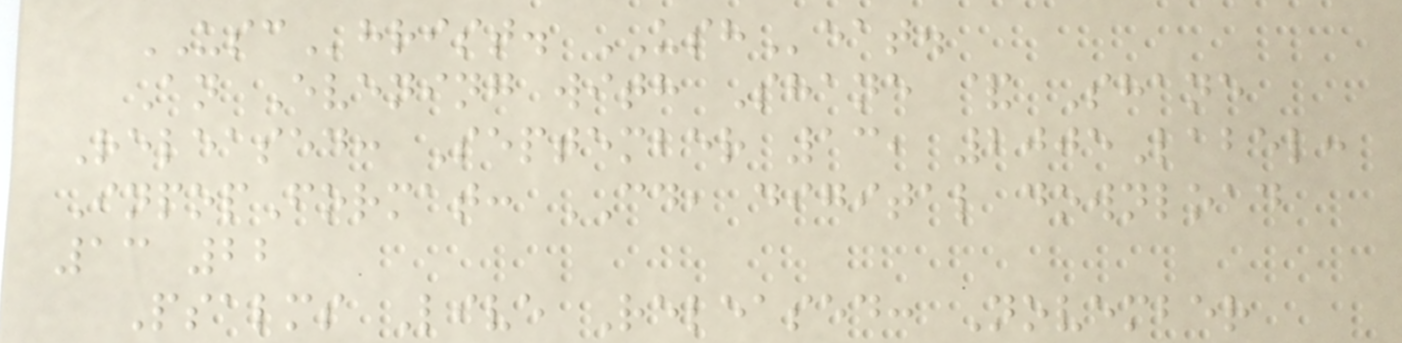USChrist. USHeat.
An Evening with Shane & Shane
Released: September 13, 2005Label:
InpopFormat: CD, digital download
13 22
Psalms Live Released: November
